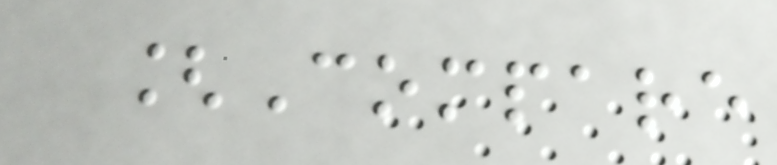[Compare
